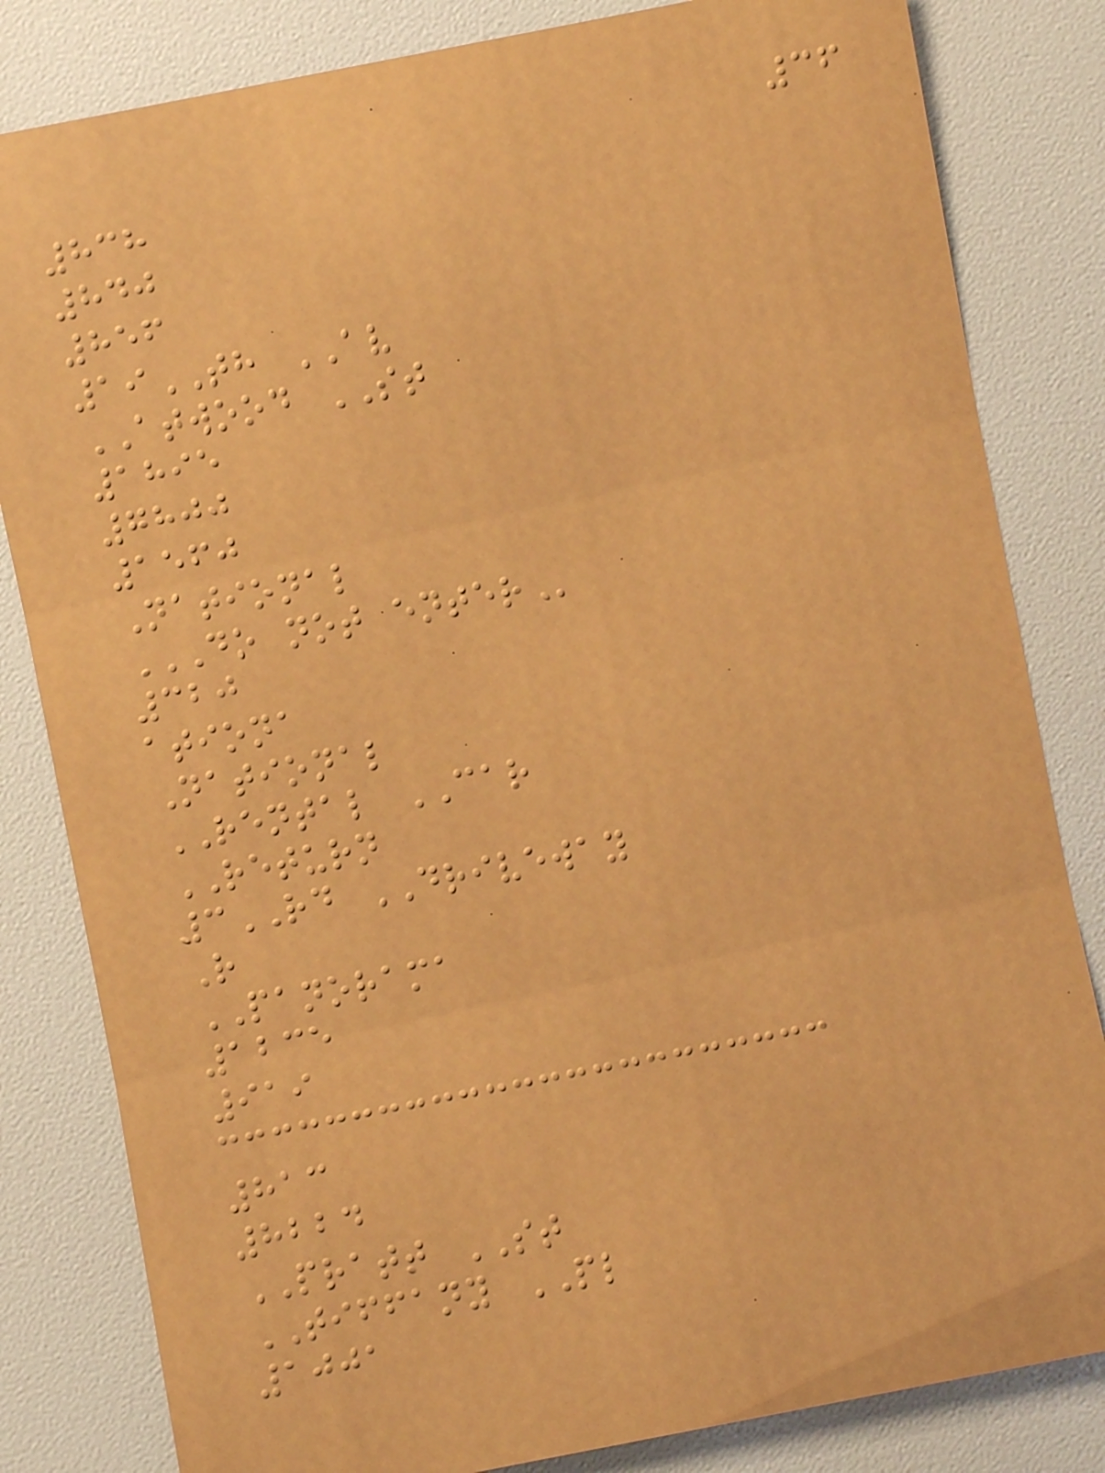36
838
840
856
19TH AV
ATWOOD ST
1895
7800
1560
National
DO NOT ENTER
320
ationa
National
RENTAL CAR
RETURN
3RD DRIVEWAY
R
PANORAMA
1235
919
813
8224
PRATT ST
TIFFANY PL
1001
